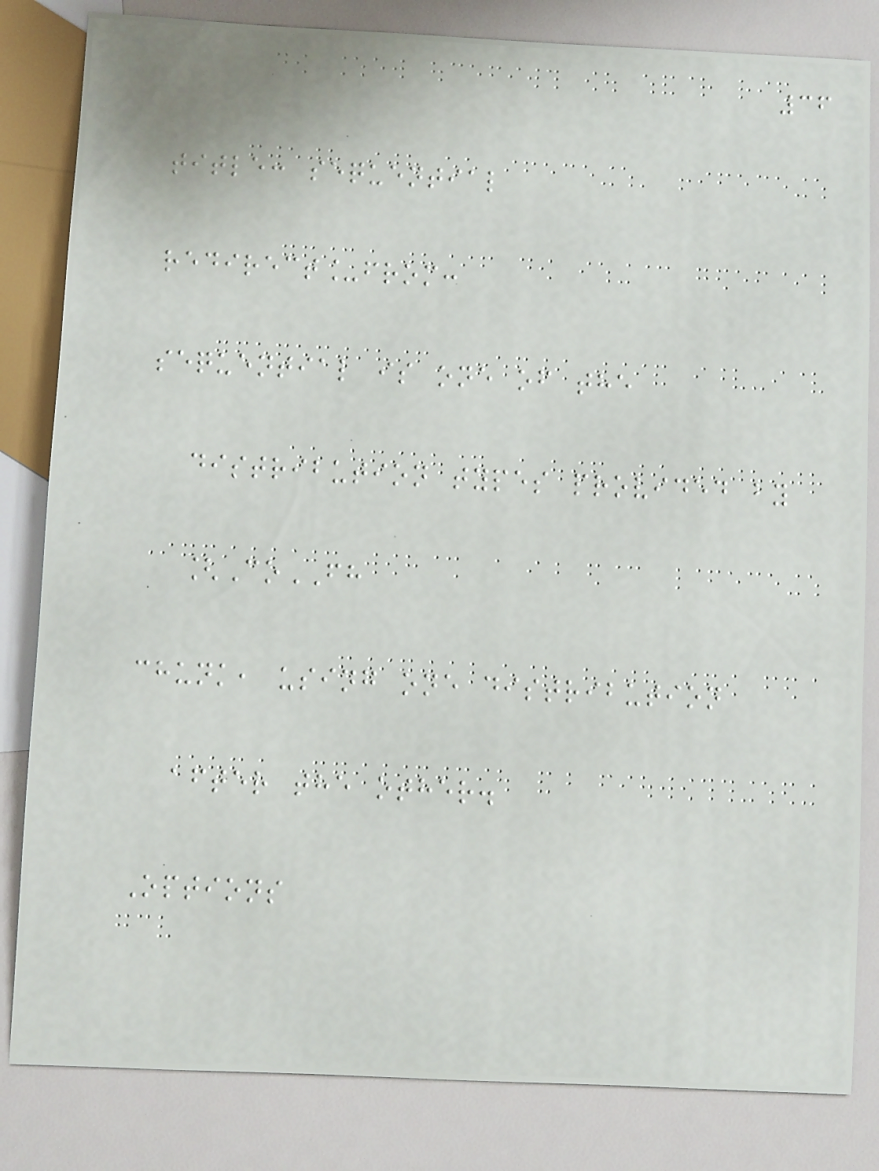36
title: sequential
redirect_from:
sequential is one of the
distribution types provided by
[CoFH
chunk, using one distribution
after the other.
Options
